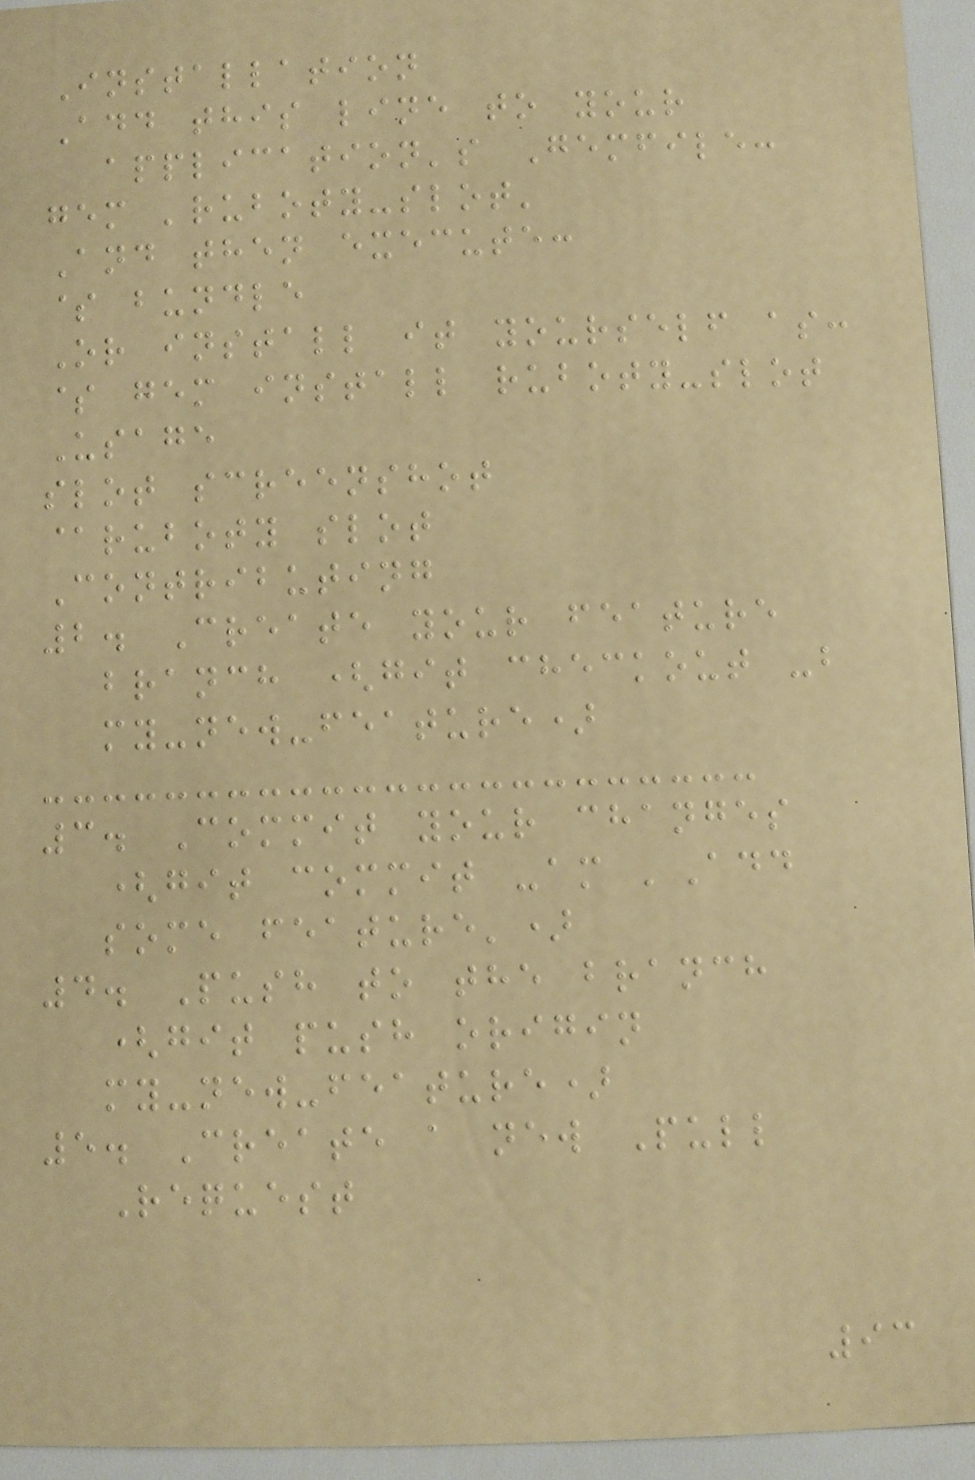Installation
Add this line to your
application's Gemfile:
gem 'ruboty-slot'
And then execute:
$ bundle
Or install it yourself as:
$ gem install ruboty-slot
Usage
slot screenshot
@ruboty slot
Contributing
2. Create your feature
branch (git checkout -b
my-new-feature)
3. Commit your changes
(git commit -am 'Add
some feature')
4. Push to the branch
(git push origin
my-new-feature)
5. Create a new Pull
Request
93
